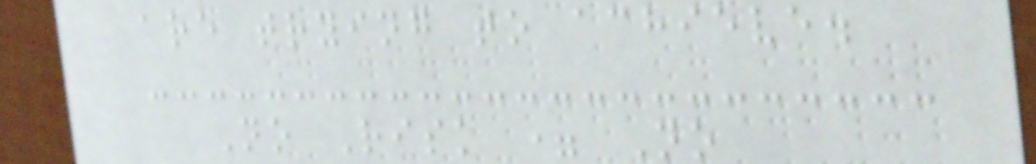are trying to achieve.
No Risk = No
